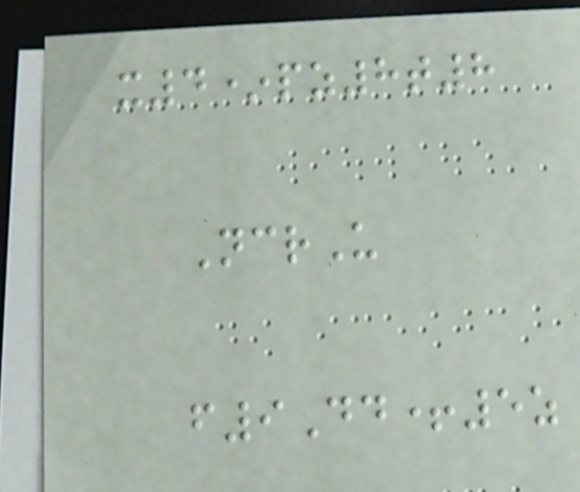x4*pz8t8
NcrU
f9Dd+5z
